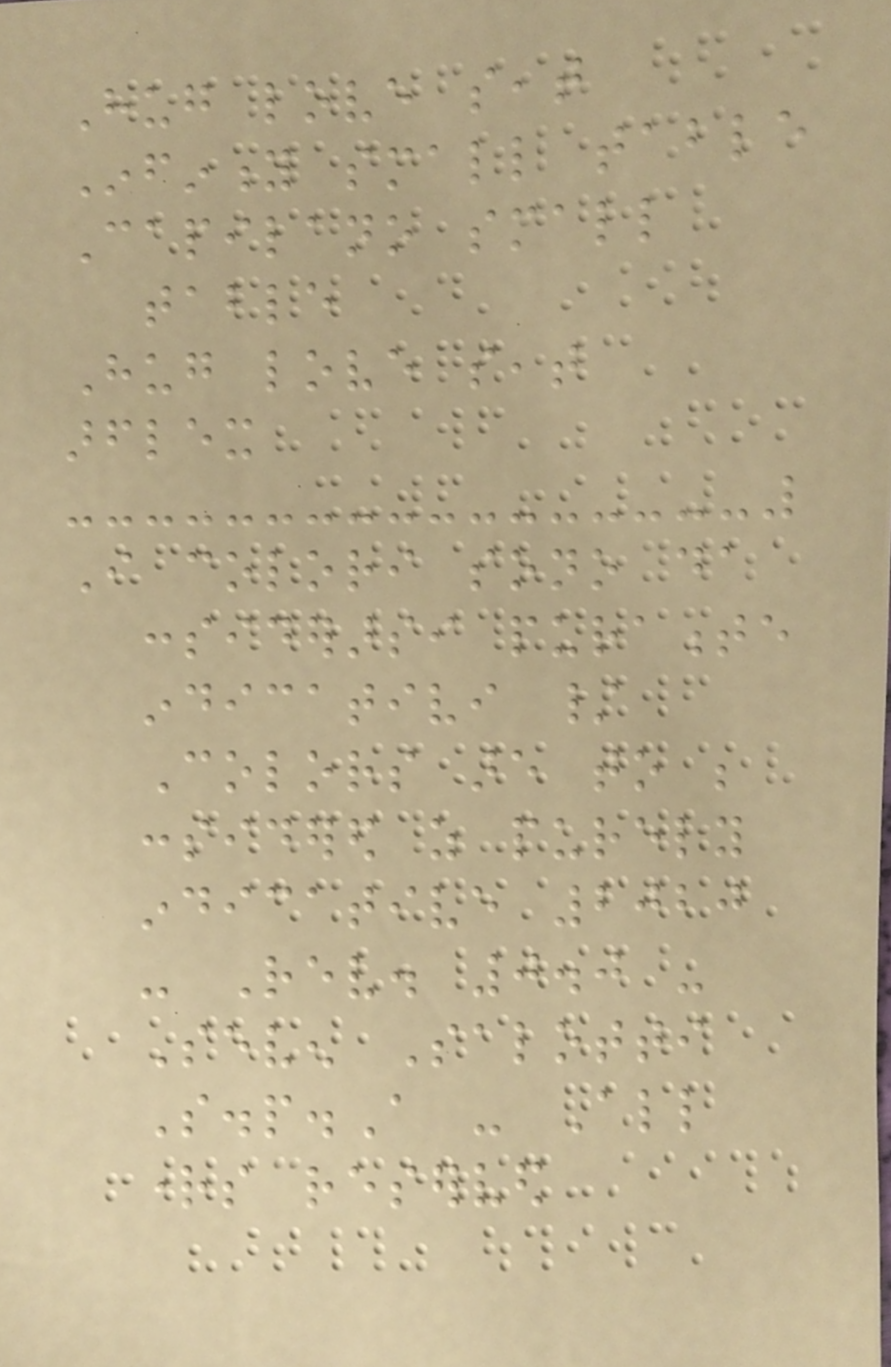Hug love seat
Infinity small table
Capilano small
table
Hug love seat
arflex
I colori sono da
considerarsi puramente
indicativi /
Colors are to be
considered as purely
indicative 2020
- Rev. 0.0 -
Seven Salotti
S.p.A - All
rights reserved
